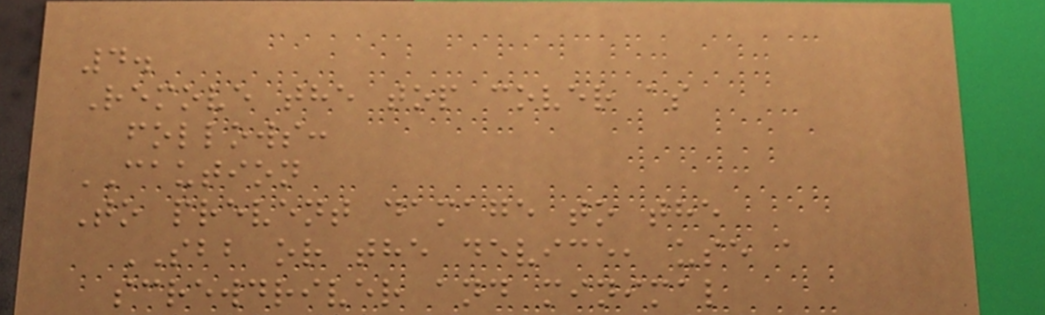4.
Remove the top cover as
follows:
CAUTION
To prevent damage to the
SBB or the device, use a
screwdriver and minimal
